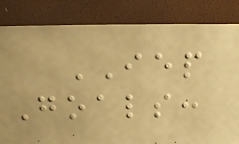IEP
Goals:
